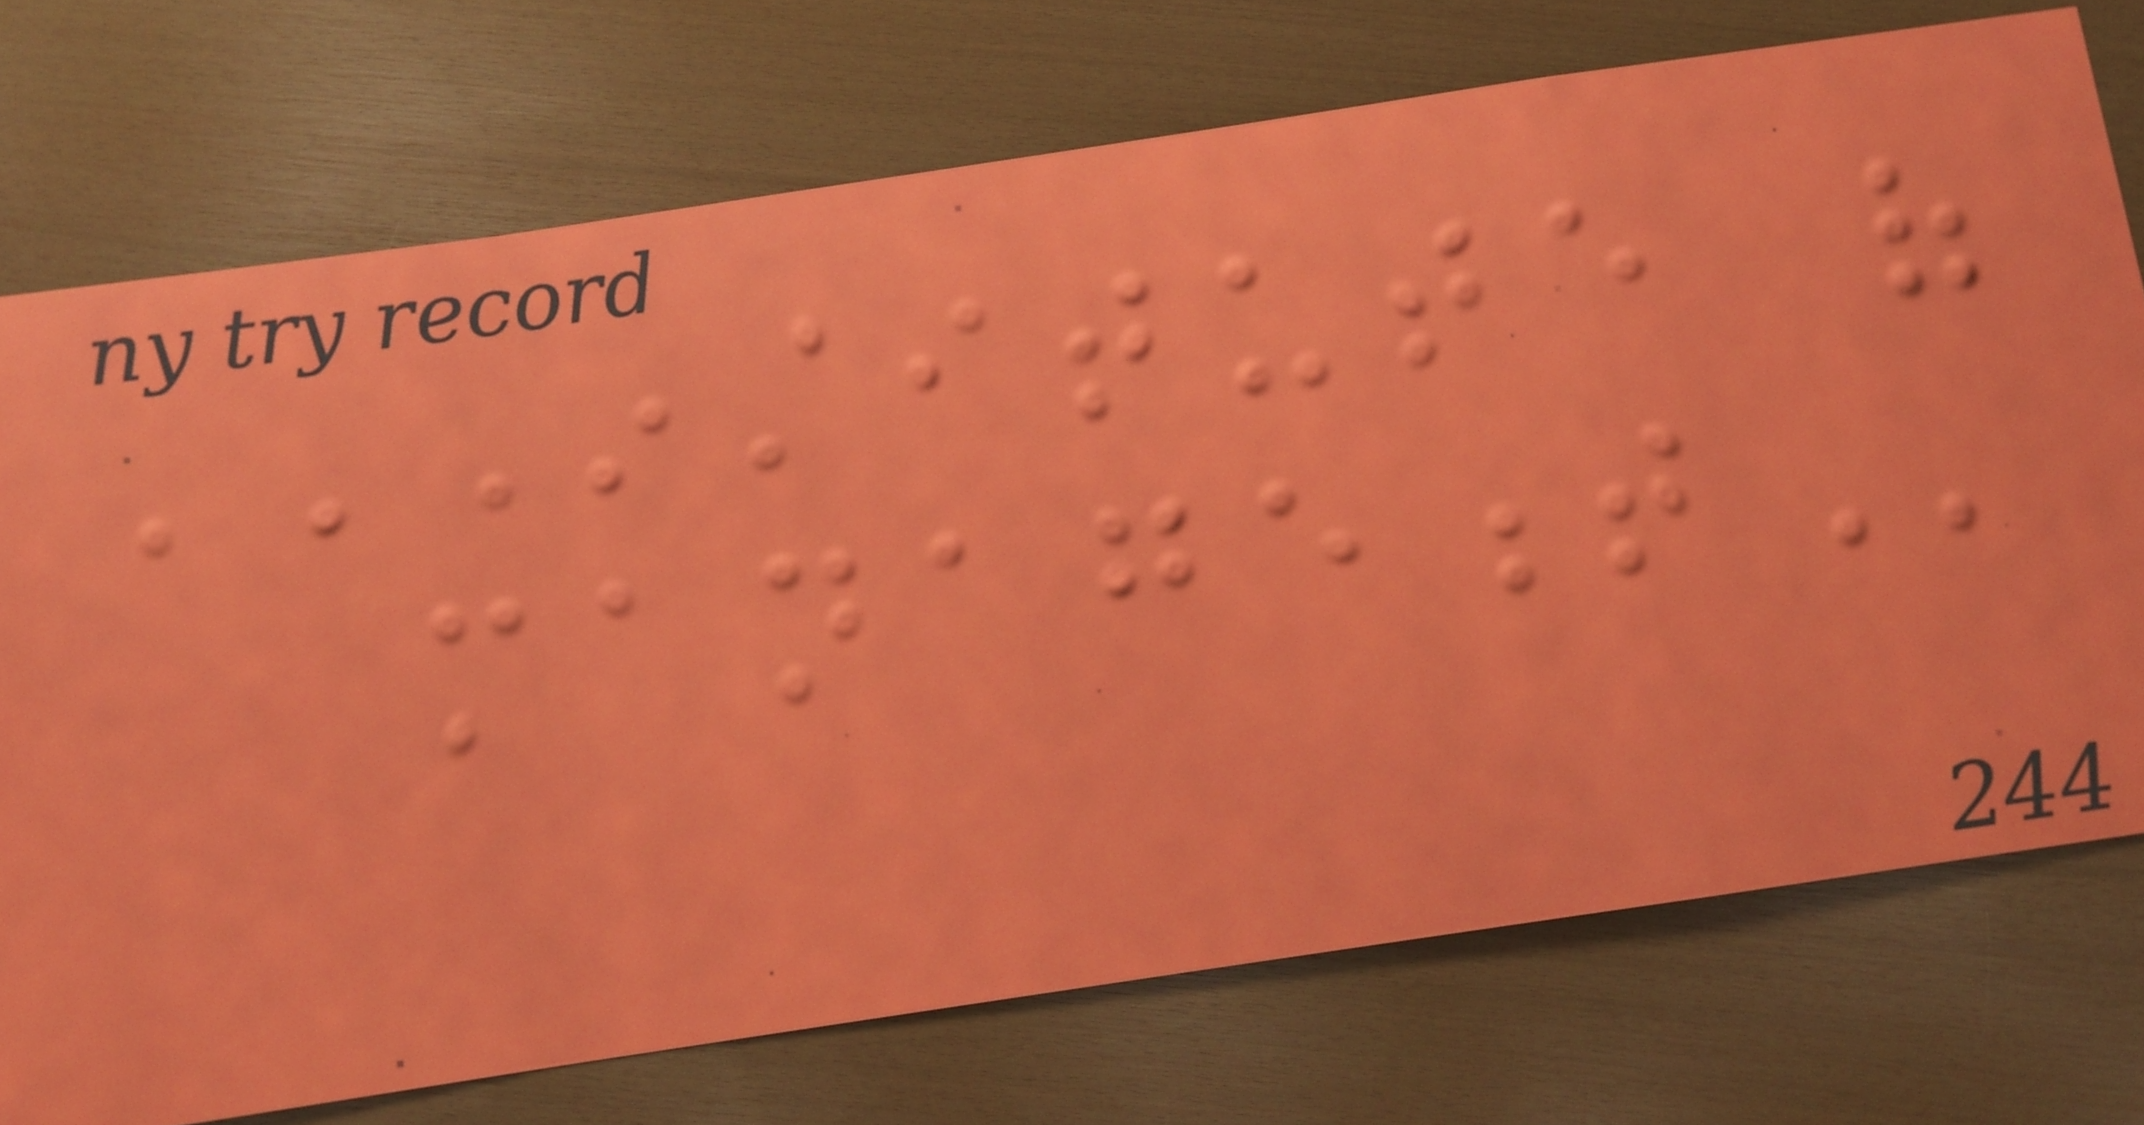INSTITUTE OF
MANAGEMENT
